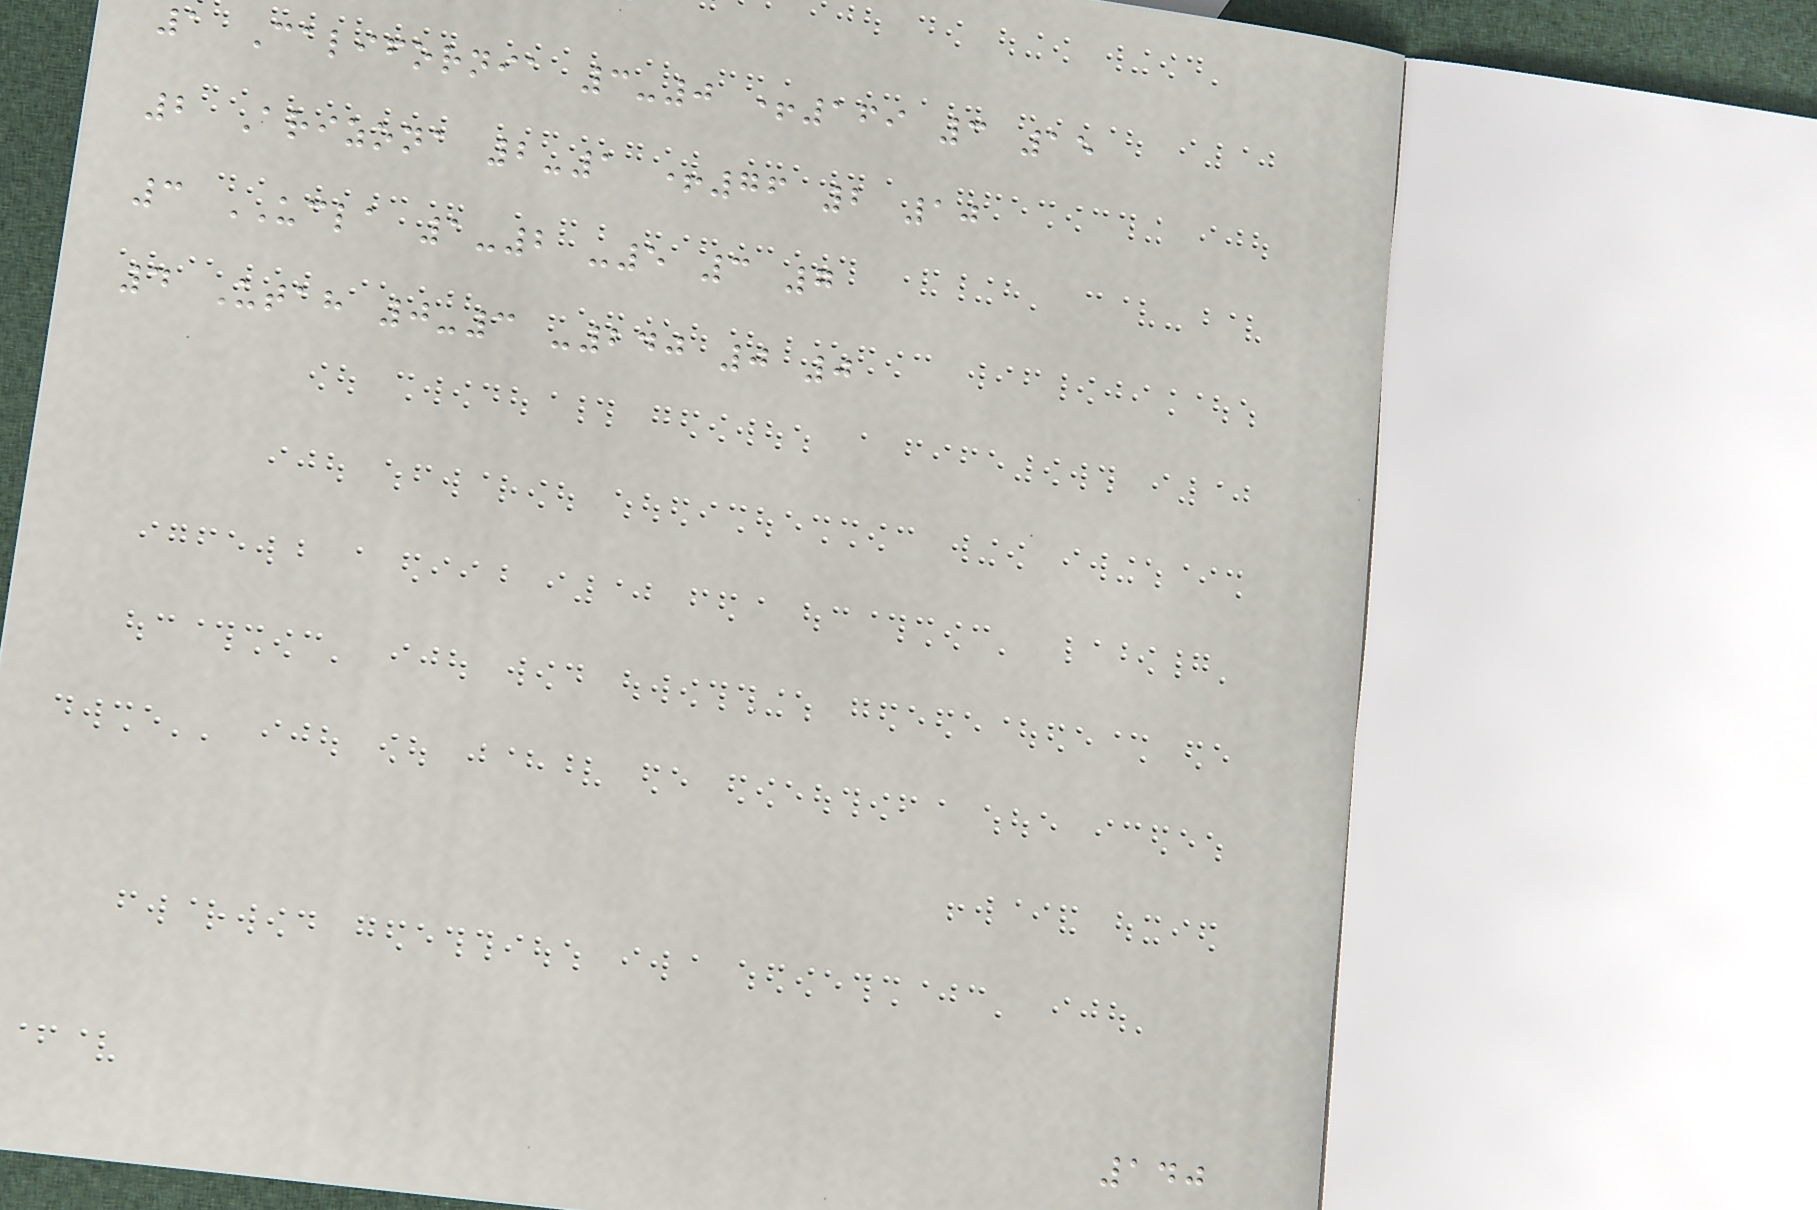1 California 3-0 +169 3 15
2 Arizona 2-1 +76 2 10
3 UCLA 1-2 -5 3 7
4 Utah 0-3 -240 0 0
140
